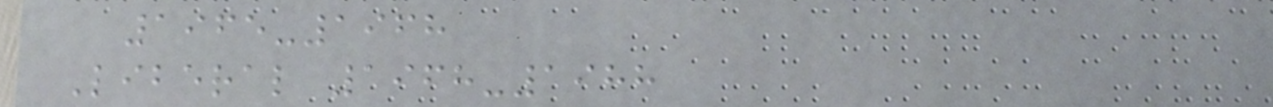1965-1968
Liberal 1968-1988
